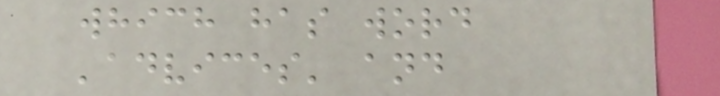which has word
'advices' and
